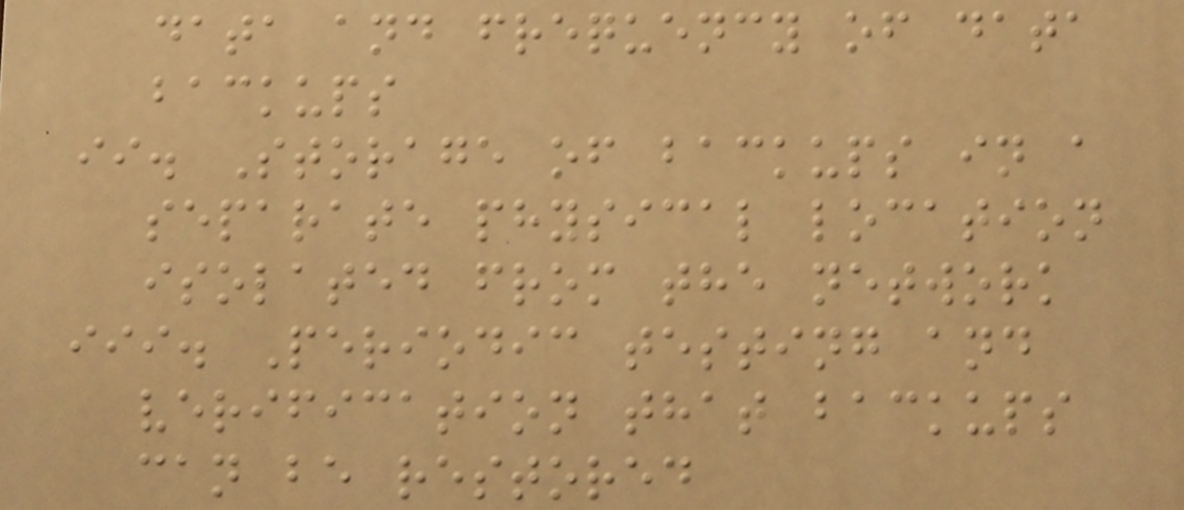data and frequency of data
backups
ii. Storage of backups in a
separate physical location
isolated from the network
iii. Periodic testing and
verification that backups
can be restored
